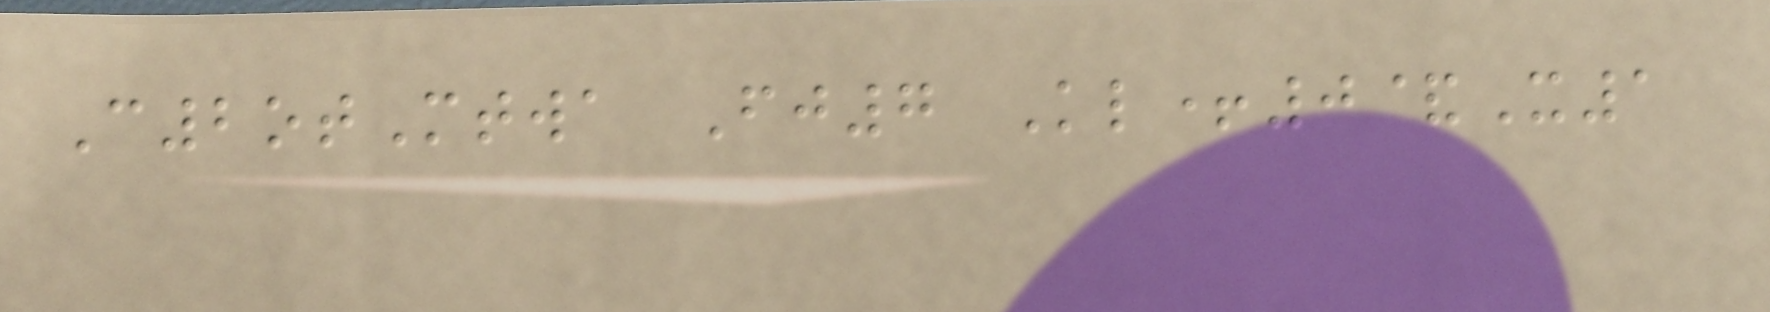C2otMtwa Fj7 Kl+0&X1
